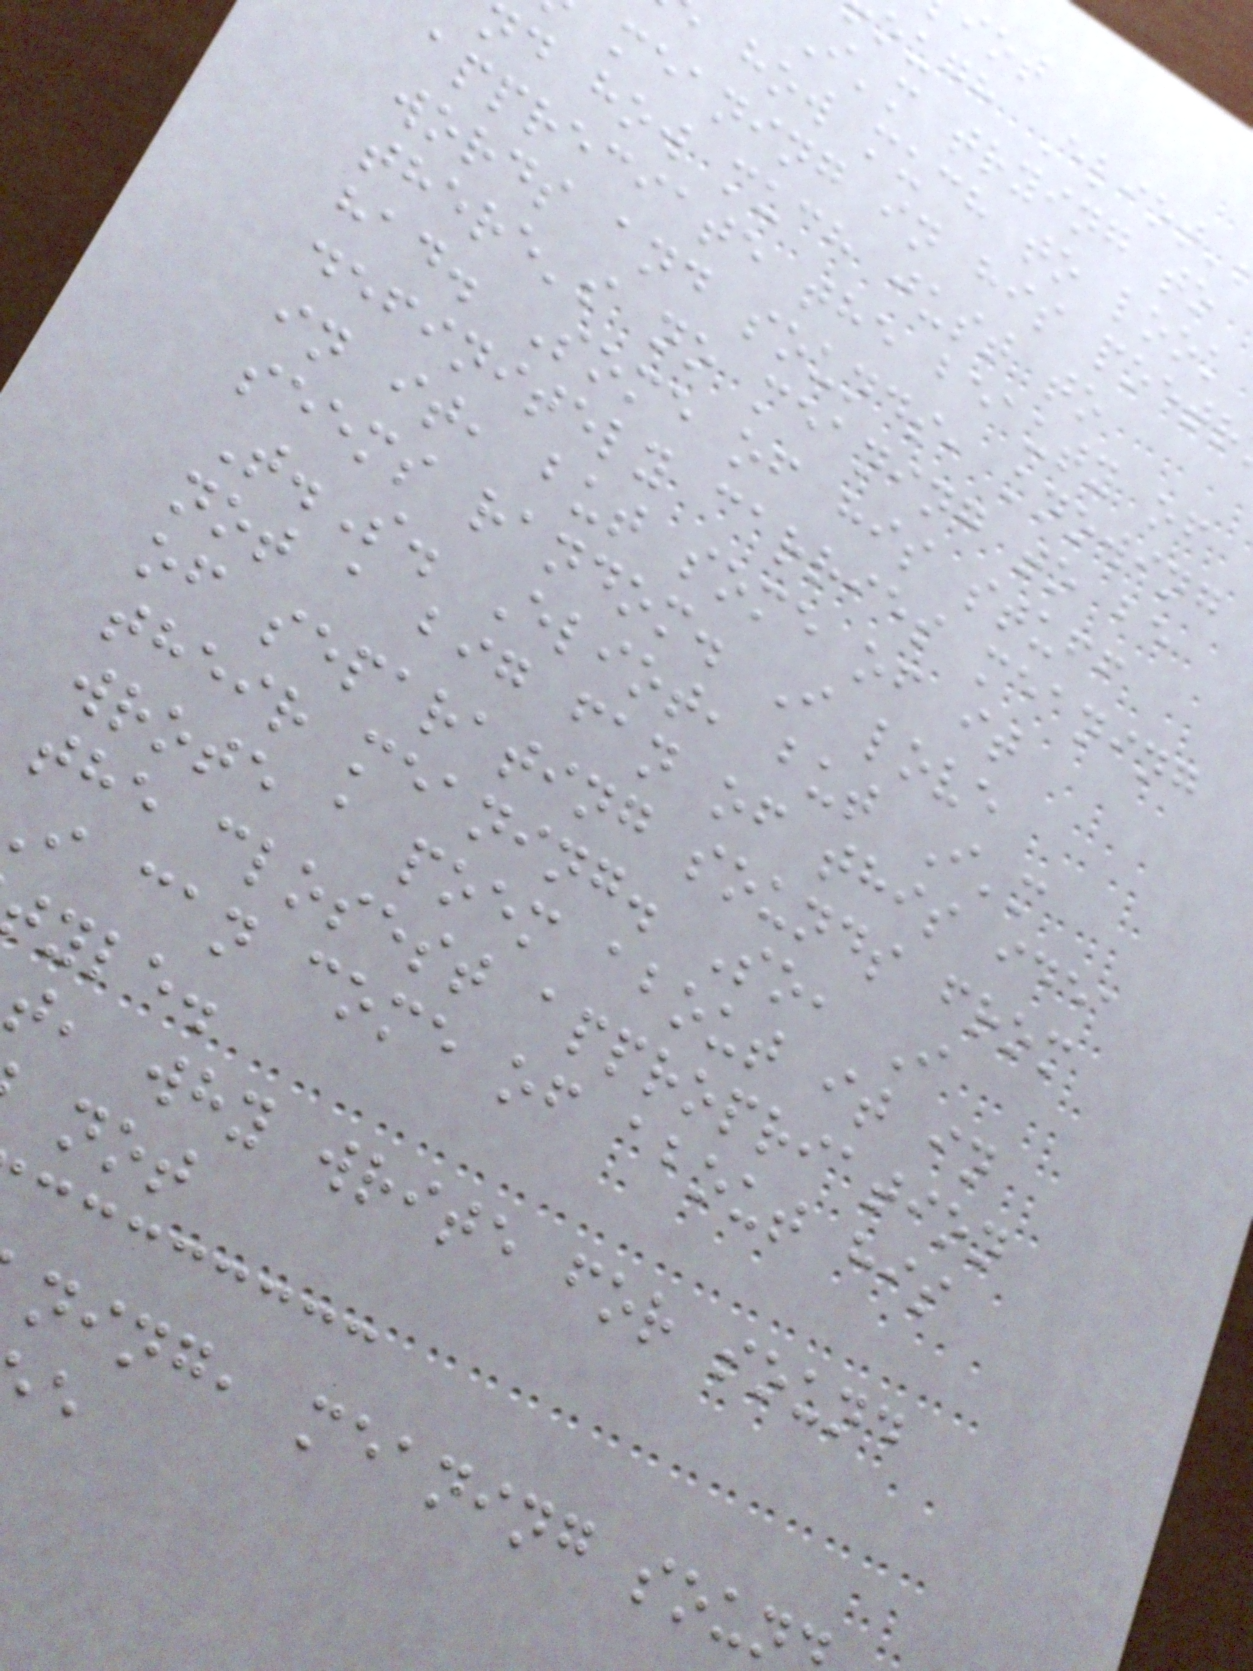ough Eliot'
I'm trying to
how much to look
meaning in his poetr
nd how much just to
appreciate the beauty of
words and sounds, knowing
there's no meaning to be
had. Some of his stuff
definitely carries meaning
in it, but some of it
seems random. I love
T.S. Eliot, but I'm
not a big fan of this idea
of separating sounds from
their meaning. So, I
wrote a poem about it in
the closest appropriation
i can come of about his
yle.
t, why write for sound
ning, meaning soun
